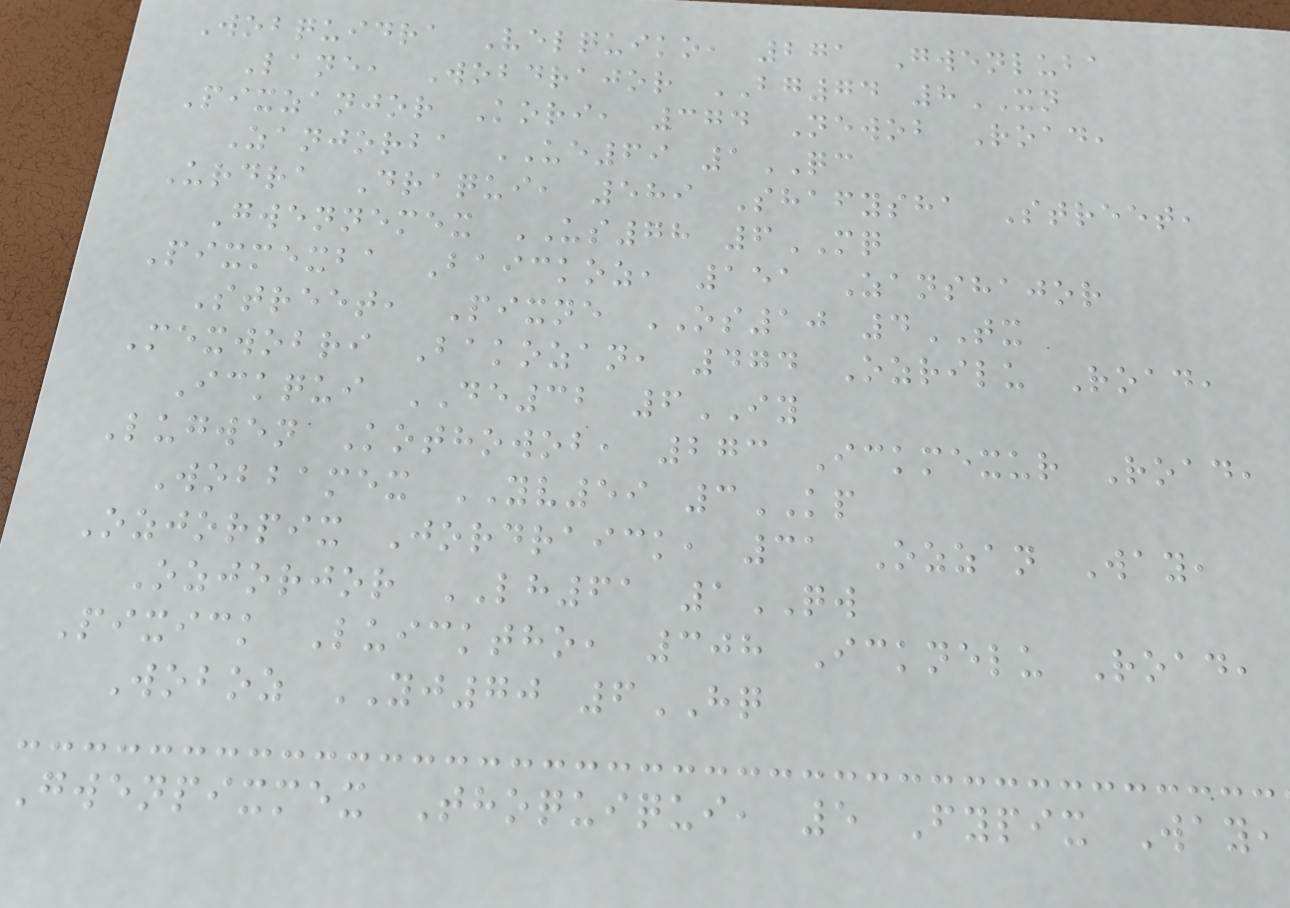Wobquidra Velquiko, 271 Gwenluba
Lane, Wobdrajor BG74 8XN
Pixzanjor Kori, 374 Newob Road,
Zanjorba UE69 1QC
Urdra Draqui, 589 Shafysha Street,
Gwennemex US78 6MQ
Pixmexba Baickoz, 151 Zanshajor
Street, Pixne OS10 4TX
Mexwobri Bakozan, 474 Ozrilu Road,
Ickqui DE32 6IY
Lugwen Kothowob, 273 Ickmexur Road,
Wobbamex YV59 3KP
Ozjorpix Jordraick, 31 Ozzan Way,
Ozjorjor LH61 1QW
Pixick Luicktho, 308 Icknelu Road,
Woboz YJ70 6HQ
Gwenpixmex Thoquiqui, 5 Fypix Way,
